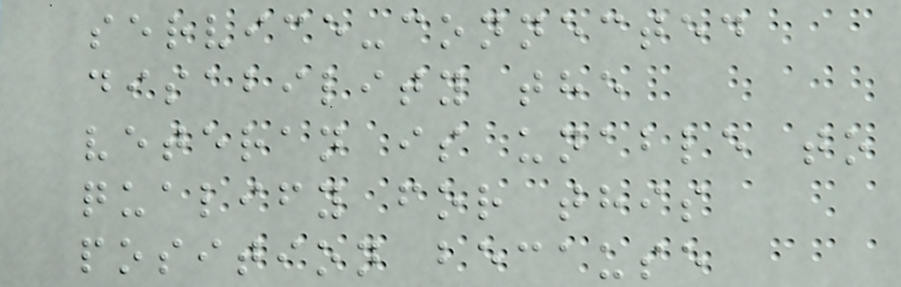service-connected
disability the
veteran is unable to
qualify for this
position because
